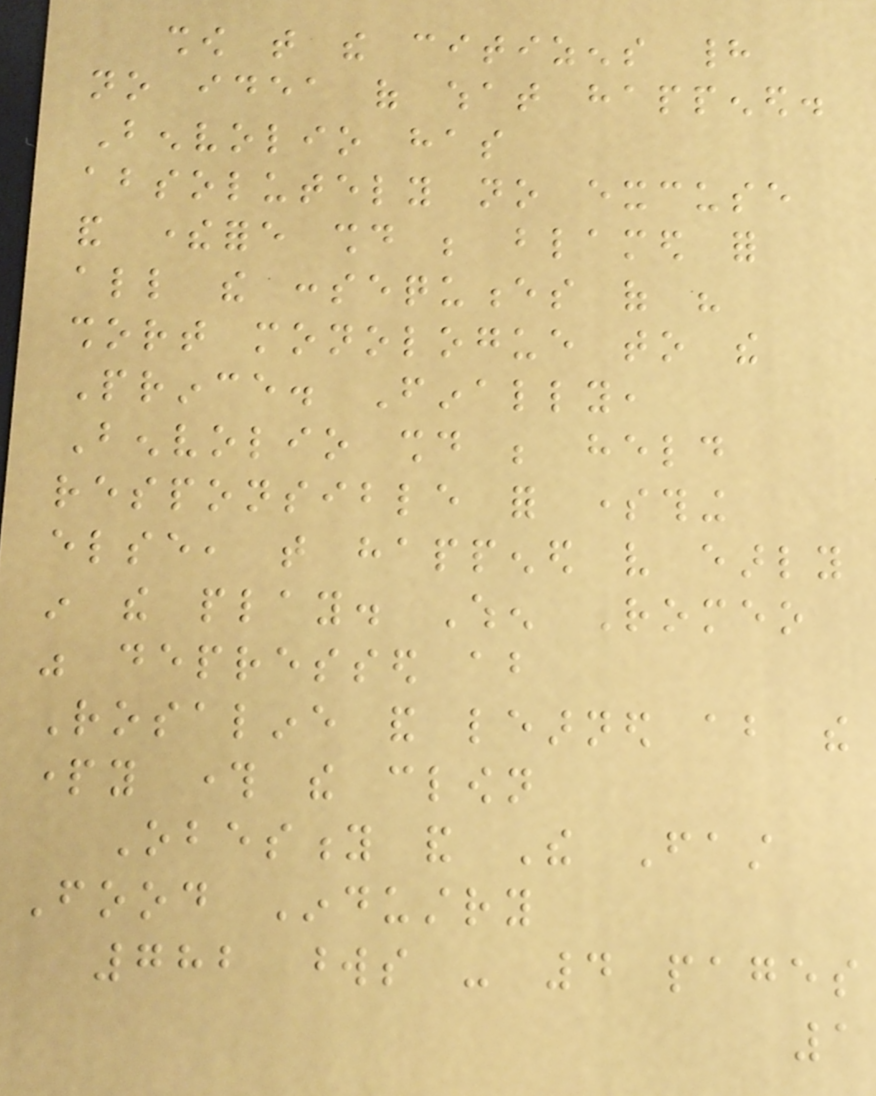show that the citizens had
no idea of what happened.
Benvolio has
absolutely no excuse
and therefore should be blamed for
all the consequences of his
short monologue to the
Prince. Finally,
Benvolio should be held
responsible for something
else, that happened very early
in the play. When Romeo
was depressed about
Rosaline and learned about the
party through the clown
Obesity and The Fast
Food Industry
782 words - 4 pages
1
